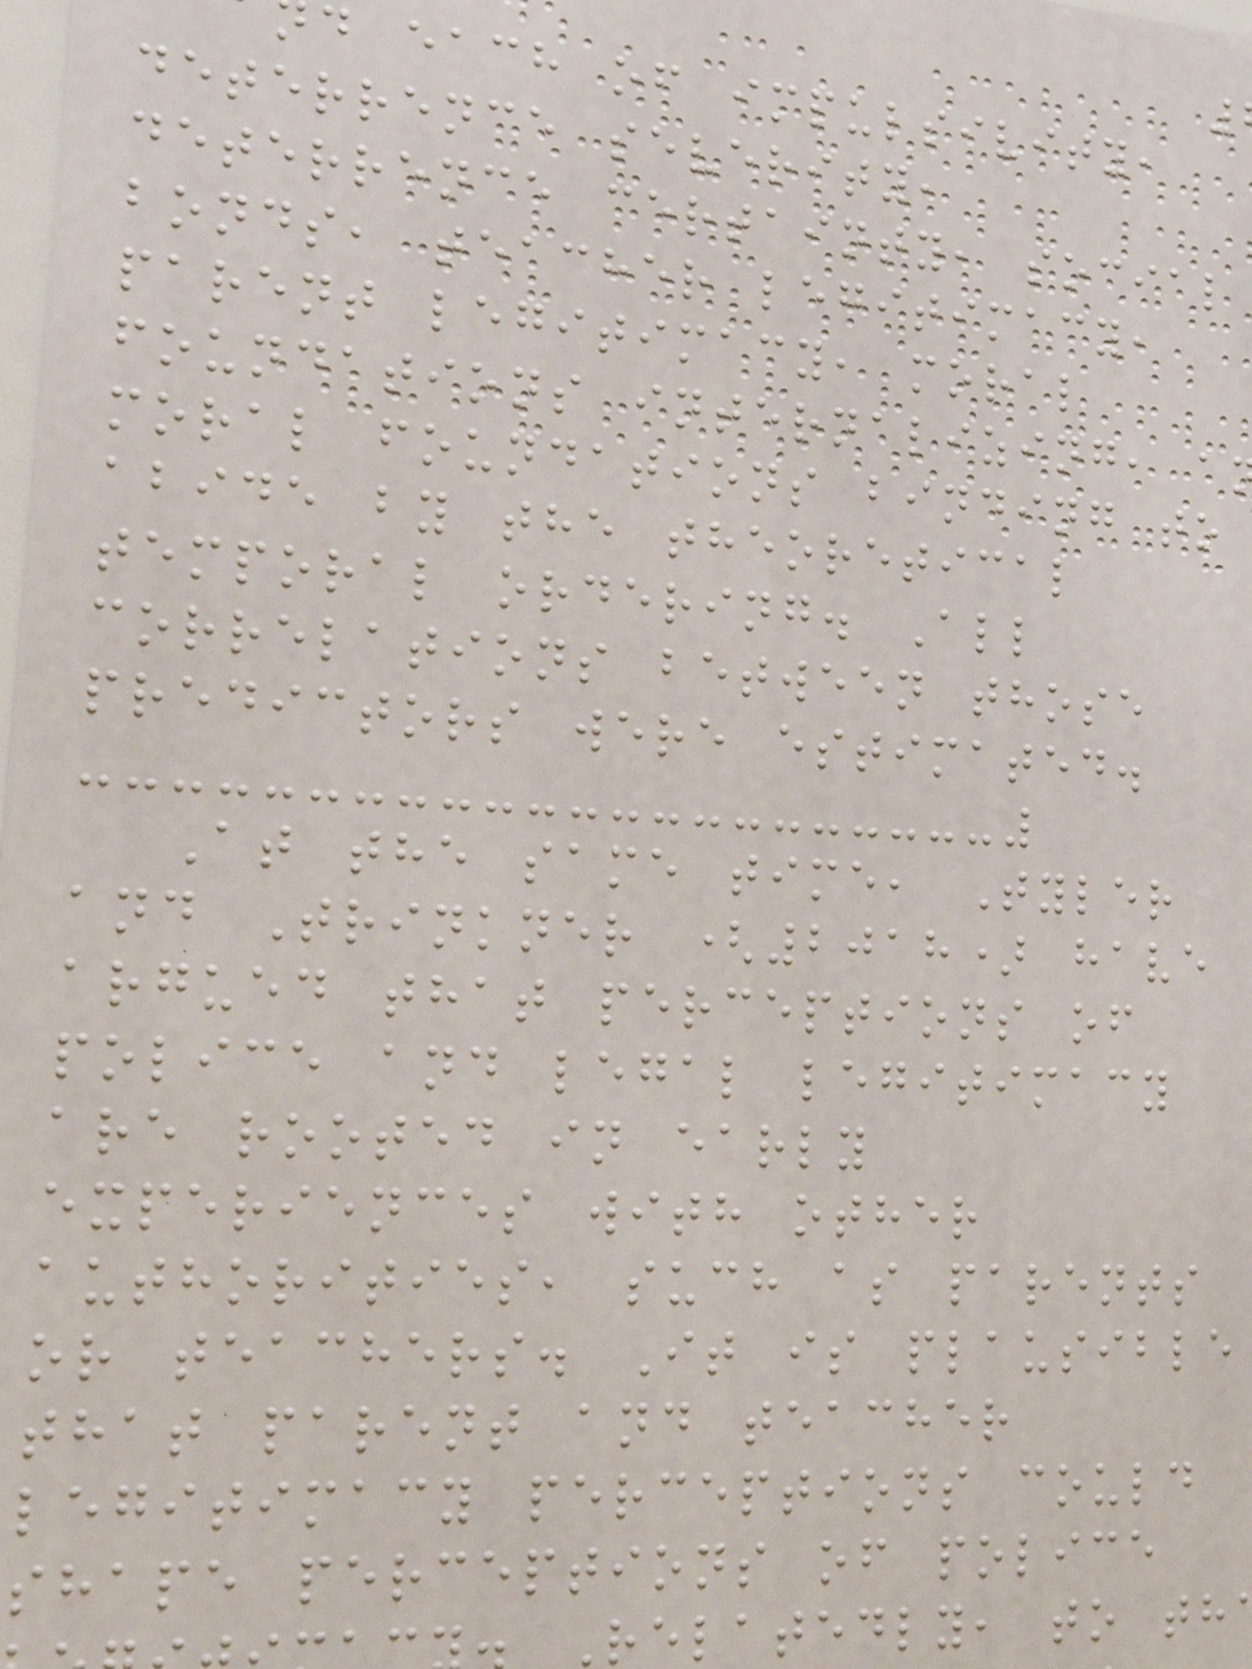d each of impulsivity,
deterrence severity,
deterrence certainty, social
bonds, teacher legitimacy,
parent legitimacy, moral
foundations internalizing, a
moral foundations binding to
abide by the theoretical
temporal ordering. All
correlations between those
predictors were estimated.
At the same time, Tyler
and Trinkner (2018) have
argued that perceptions of
police and legal legitimacy
are rooted in early
experiences with other
authorities, such as parents
or teachers. It is plausible
that parent and teacher
legitimacy perceptions could
shape perceptions of police
Relatedly, to th
